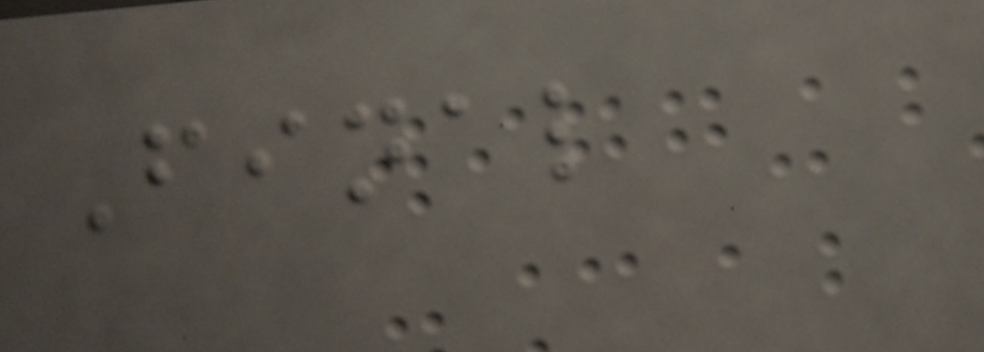Final
